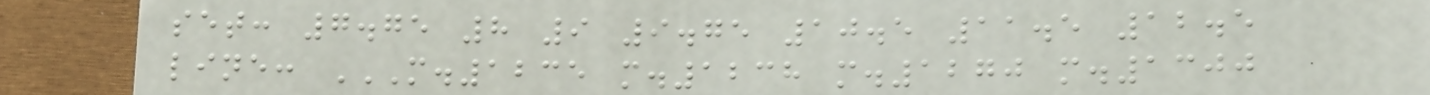set: 7.75 8 9 9.75 10.5 11.5 12.5
line: M.1235 M.1238 M.1270 M.1300
